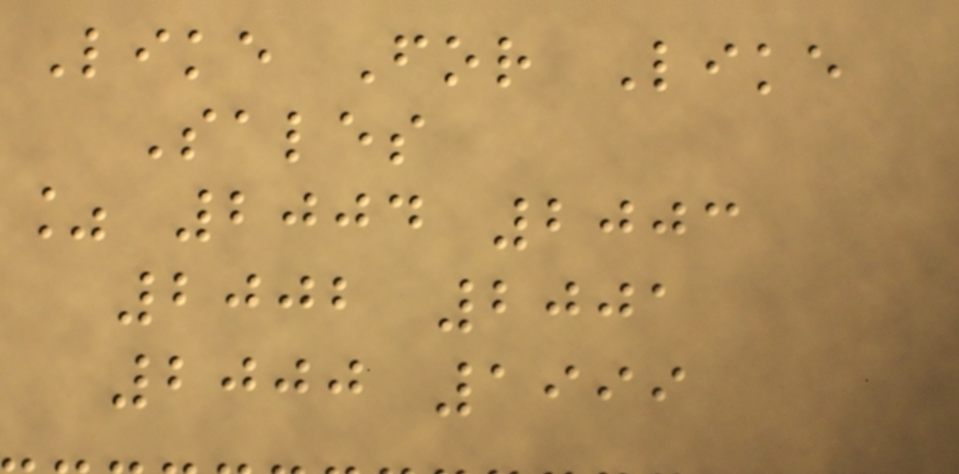Like For Like
Sales
% 2004 2003
2002 2001
2000 1999
